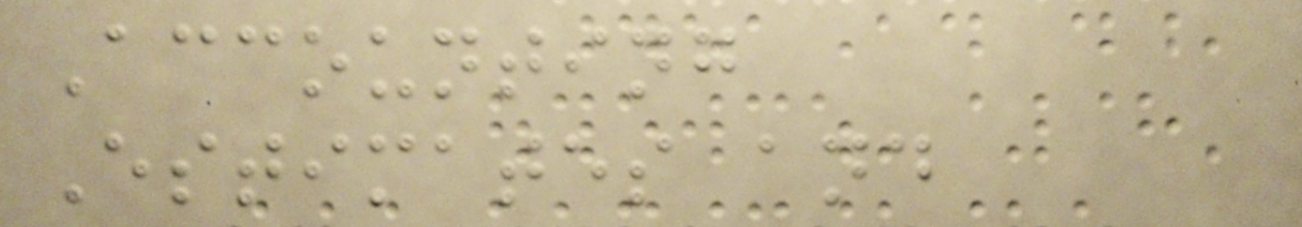Accounting
Estimates and
